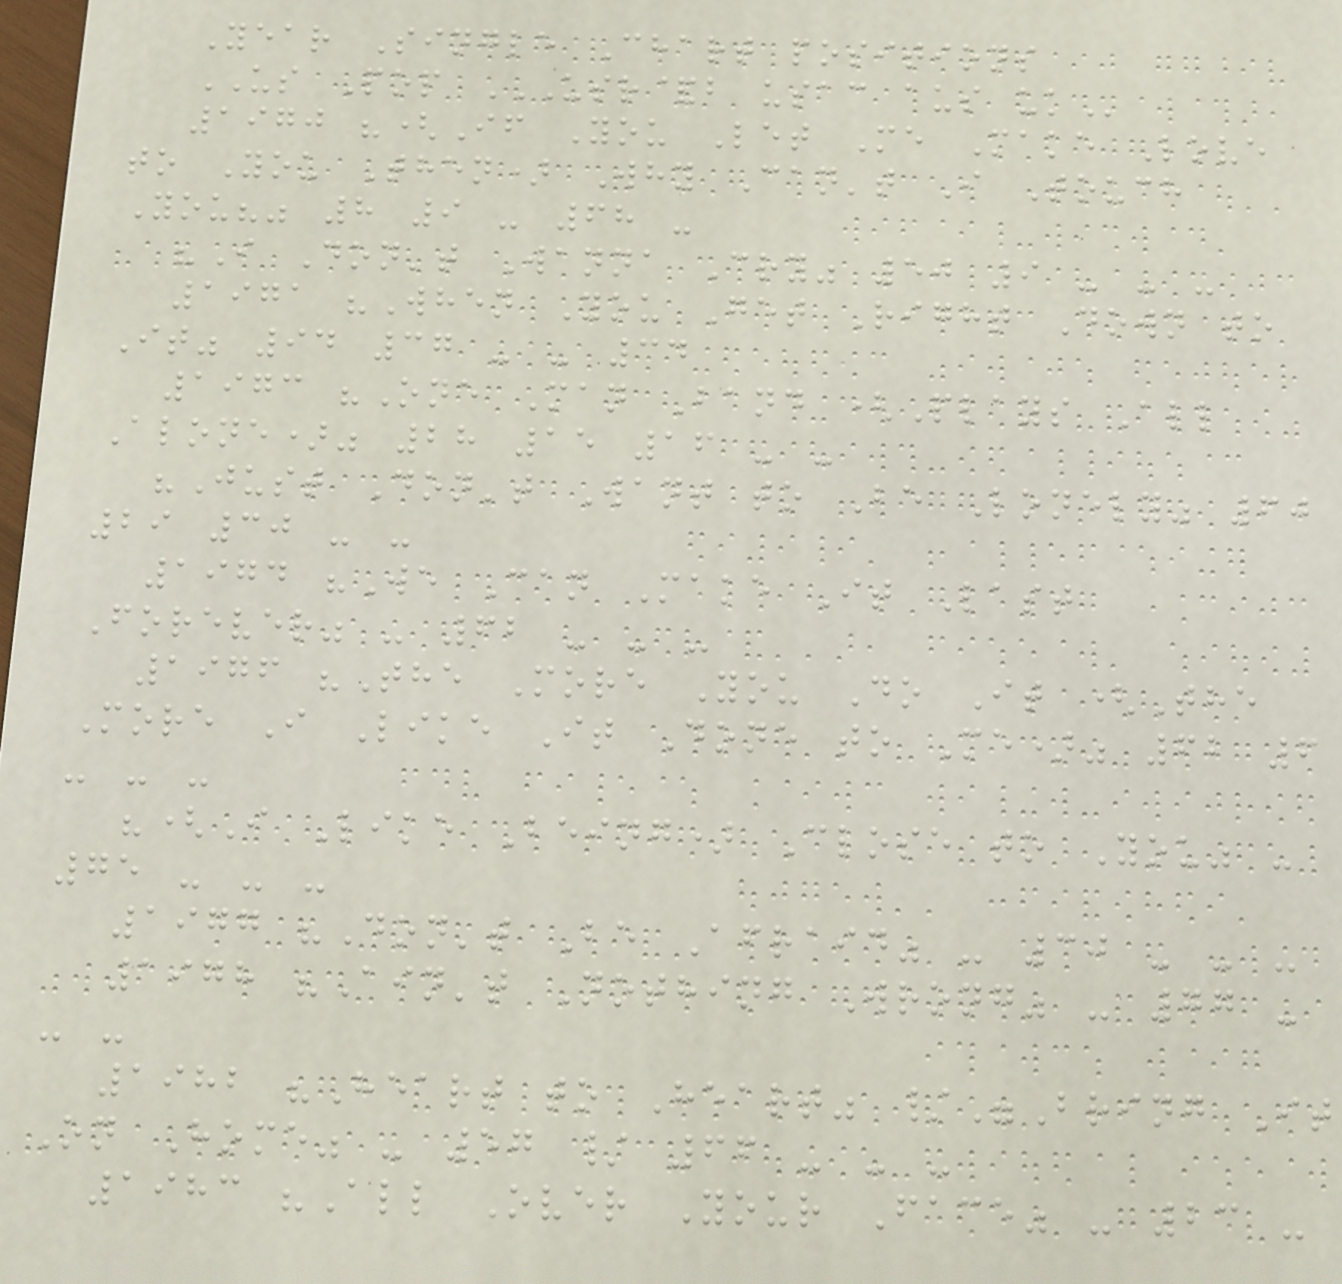Year Single Chart positions
US Pop USR&B USAC AUS UK
1970 "(If You Let Me Make Love
to You Then) Why Can't I Touch
You?" 8 9 - 68 -
"I Don't Wanna Cry" 50 9 - - -
1971 "When You Get Right Down to
It" 94 37 - - 34
1973 "One Man Band (Plays All
Alone)" 28 15 16 - -
"Just Don't Want to Be Lonely" 60
29 30 - -
1974 "We Can Make It Last
Forever" - 62 - - -
1976 "The More You Do It (The
More I Like It Done to Me)" 62 6
- - -
"(I Like Being) Close to You" -
75 - - -
1977 "Don't Be Afraid" - 30 - - -
1978 "Ain't Nothing Wrong" - 77 -
- -
1982 "Heart to Heart" /"Bring It
On Home" - 57 / 66 - - -
1983 "All Over Your Face" - 23 -
